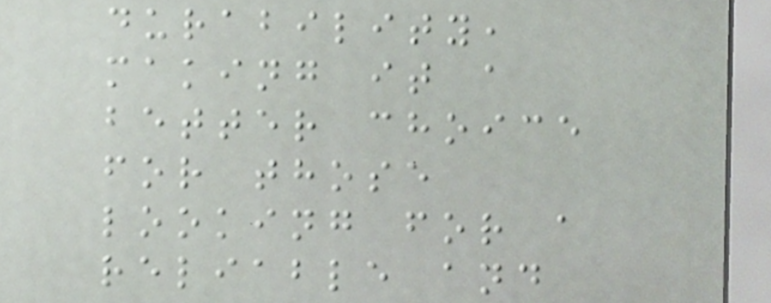durability,
making it a
better choice
for those
looking for a
reliable and
